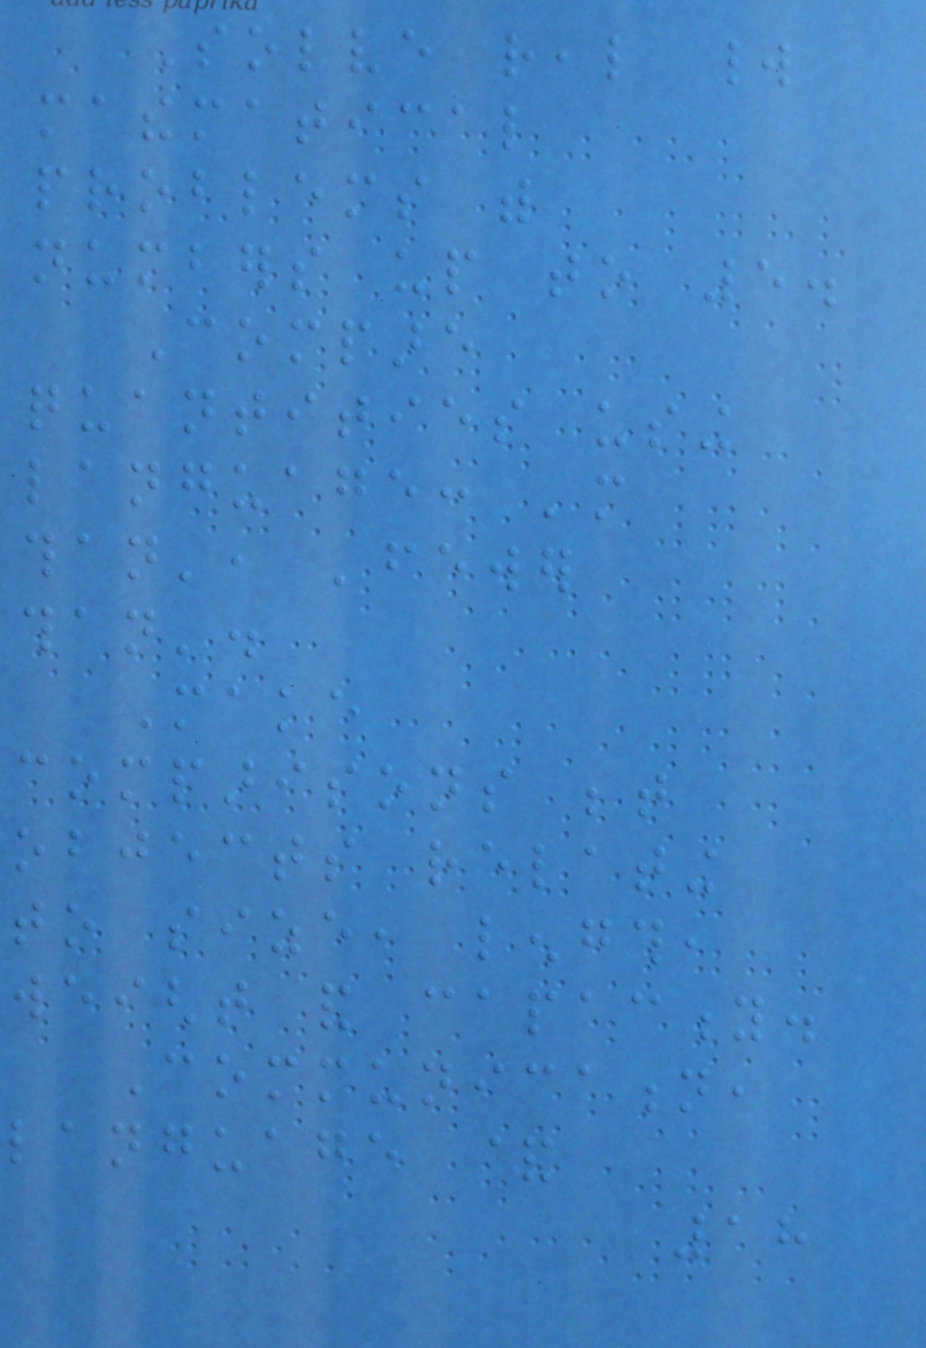Solve real world
mathematical
problems with
numbers up to 5.
Compare
quantities using
language: 'more
than', 'fewer
than'.
Make
comparisons between
objects relating
to size, length,
weight and capacity.
Communication,
language &
18
